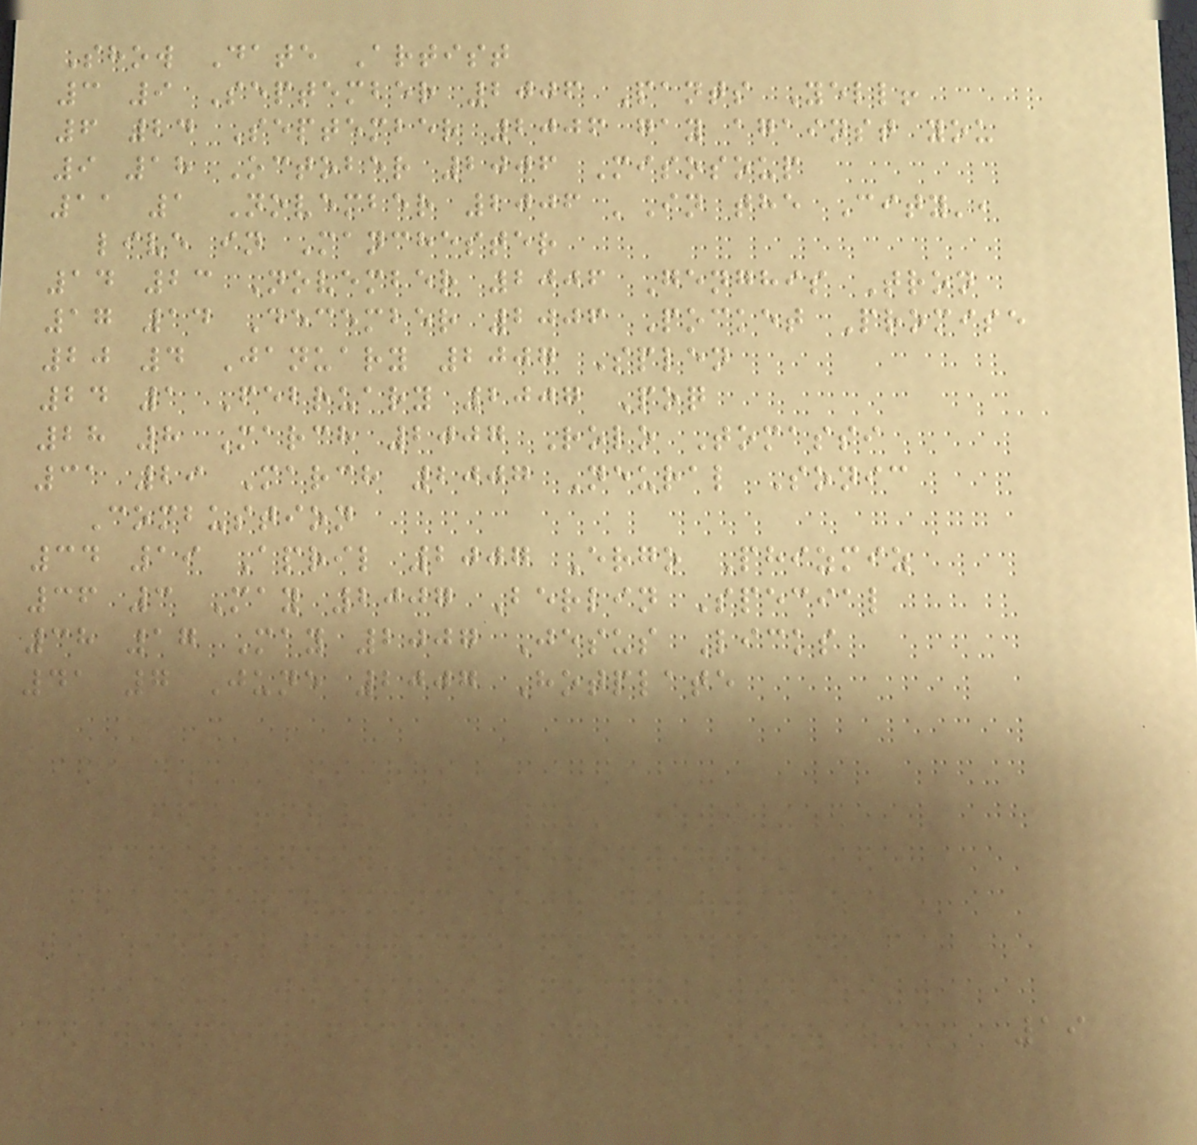Show Date Artist
3 9 September 2006 Pants Yell!
6 24 September 2006 gay against you
9 18 October 2006 Misosoup
11 1 November 2006 'In the City',
live in Manchester
14 23 November 2006 Genghis Tron
17 14 December 2006 Pocket Promise
20 4 January 2007 Splen
24 1 February 2007 Poq
28 8 March 2007 Rolo Tomassi
31 29 March 2007 Neural Sonic
Combustion
34 19 April 2007 Ergo Phizmiz
36 3 May 2007 Berlin Special
38 17 May 2007 Jesus Licks
41 7 June 2007 Hotplate
19
